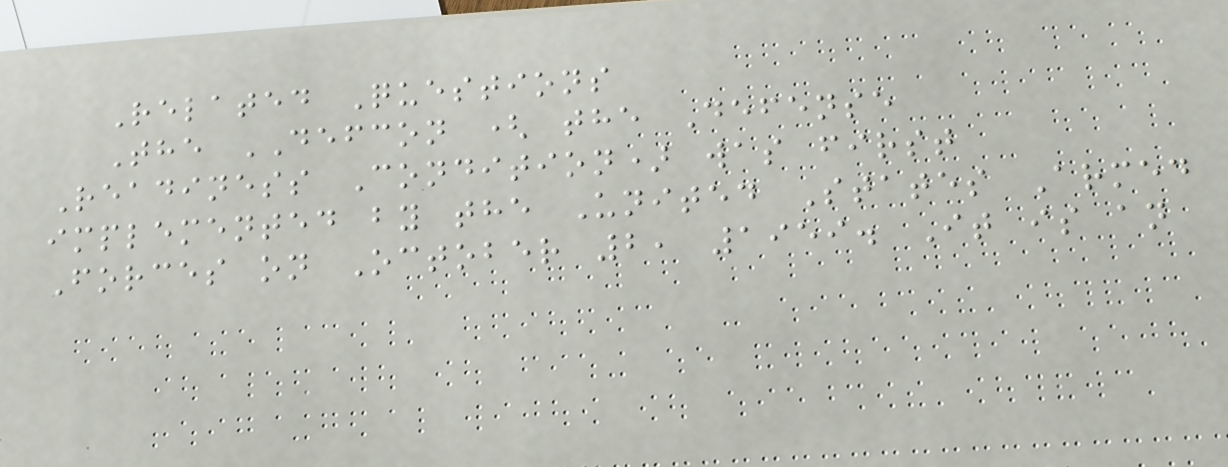Related Questions
The DEFCON ( the Defense
Readiness Condition) was first
implemented by the United States Armed
Forces on October 2, 1959. It is an
